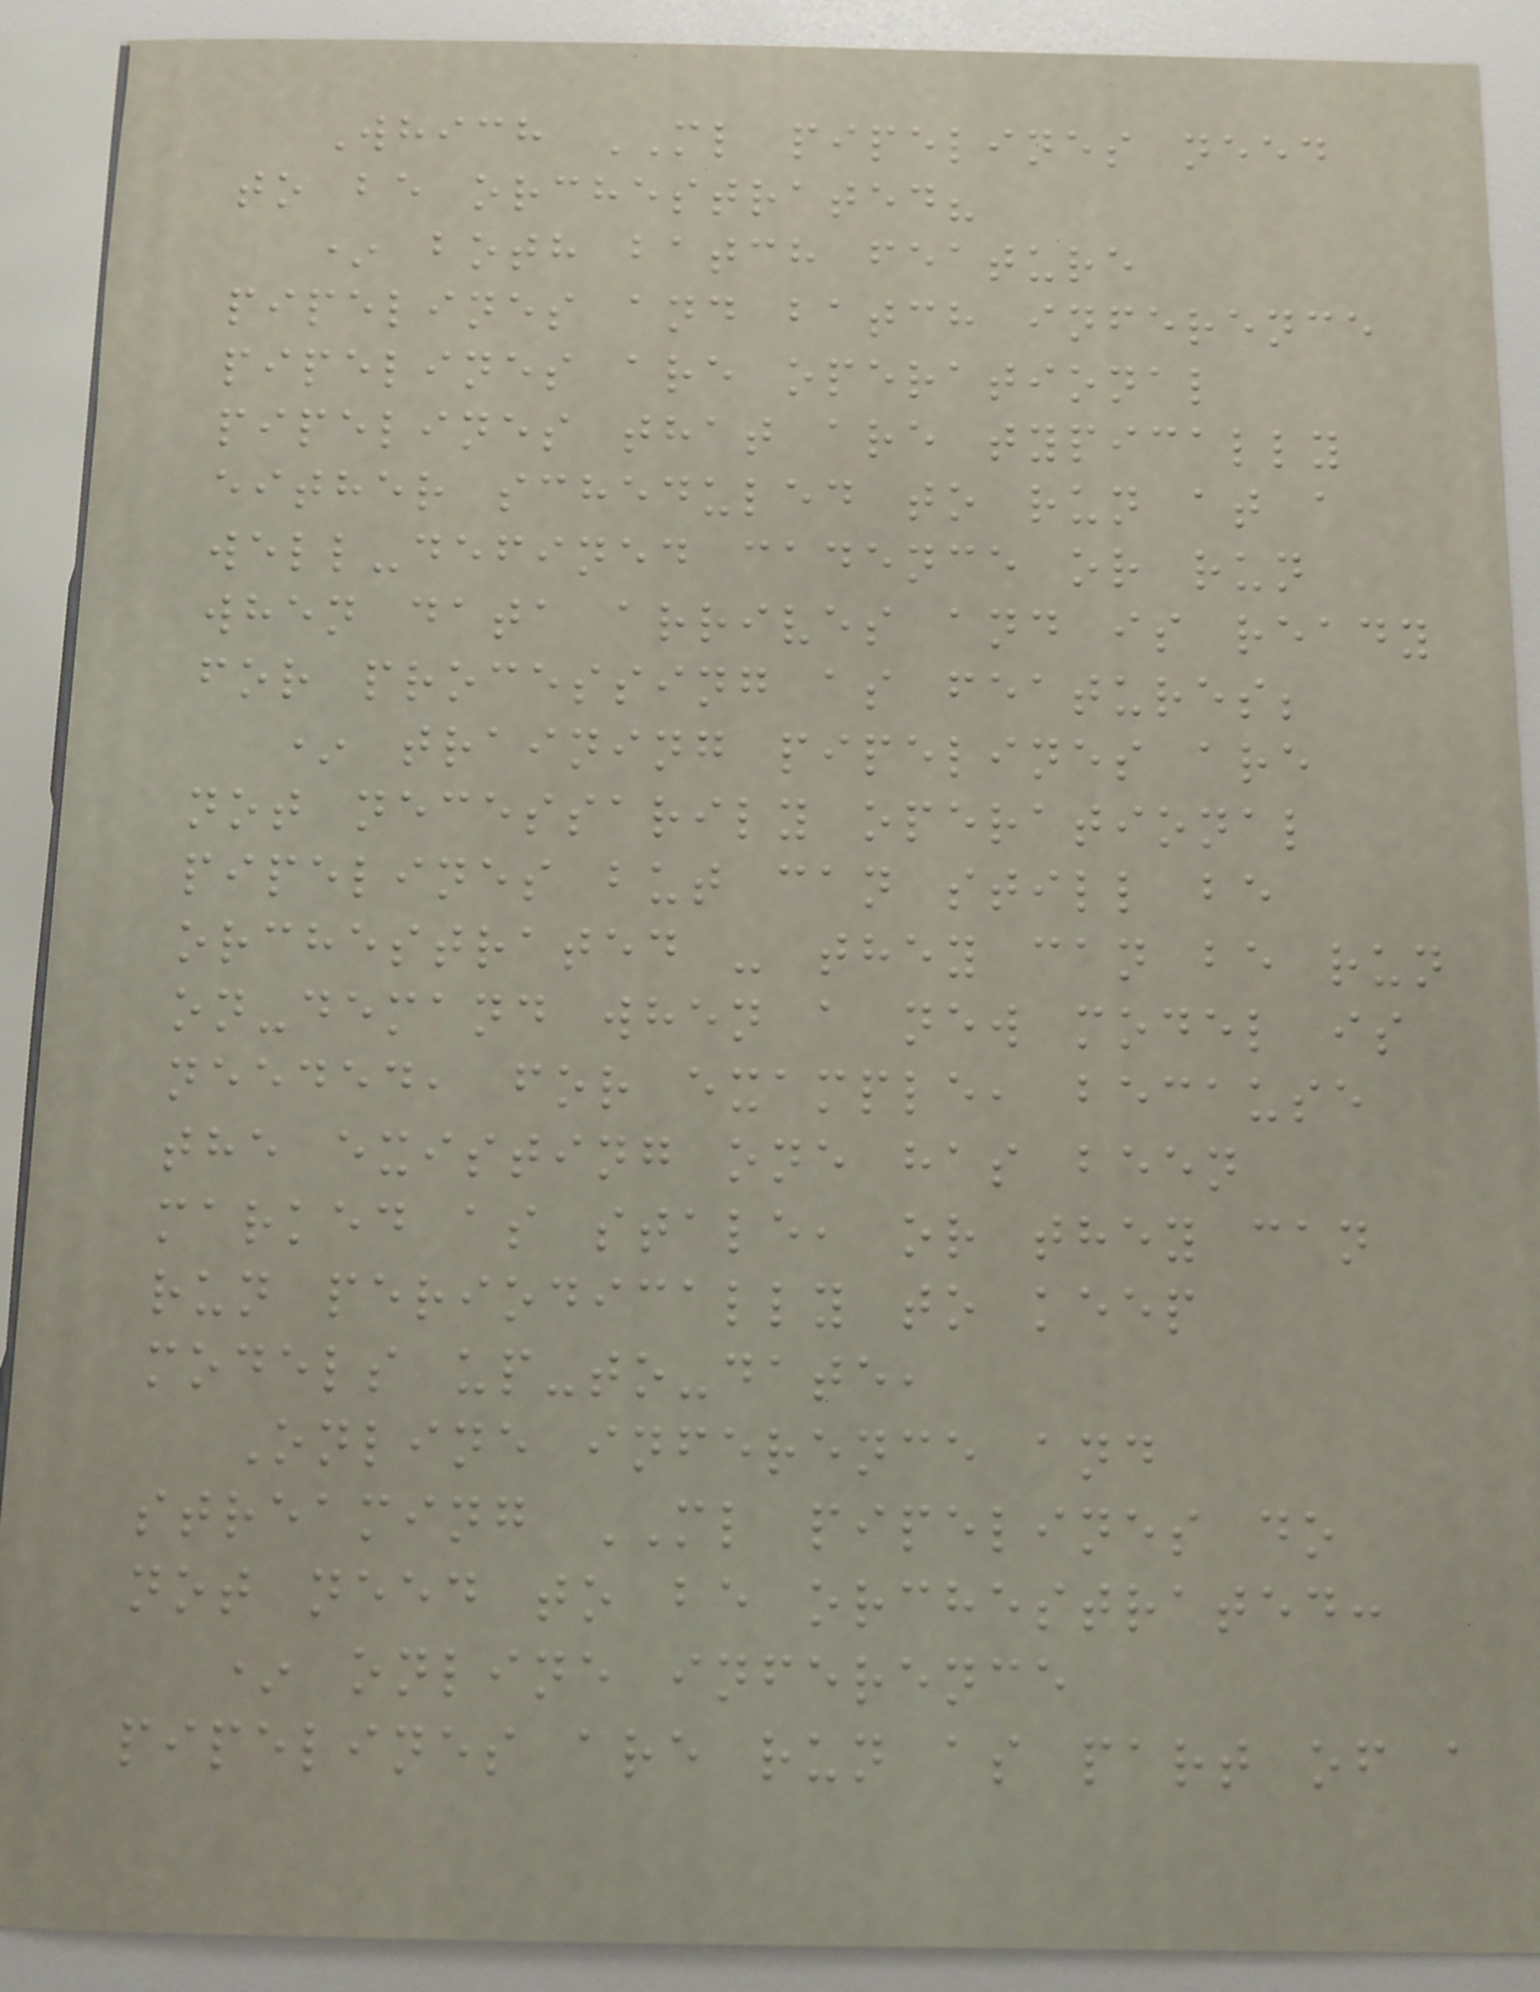Which ML pipelines need
to be orchestrated?
* both batch feature
pipelines and batch inference
pipelines are operational
pipelines that are typically
either scheduled to run at a
well-defined cadence or run
when data arrives and is ready
for processing as features;
* training pipelines are
not necessarily operational
pipelines but can still be
orchestrated - they can be run
on-demand when a new model is
needed, for example, because
the existing one has been
marked as stale, or they can
run periodically to keep
models up-to-date,
Online inference and
streaming ML pipelines do
not need to be orchestrated:
* online inference
pipelines are run as part of a
